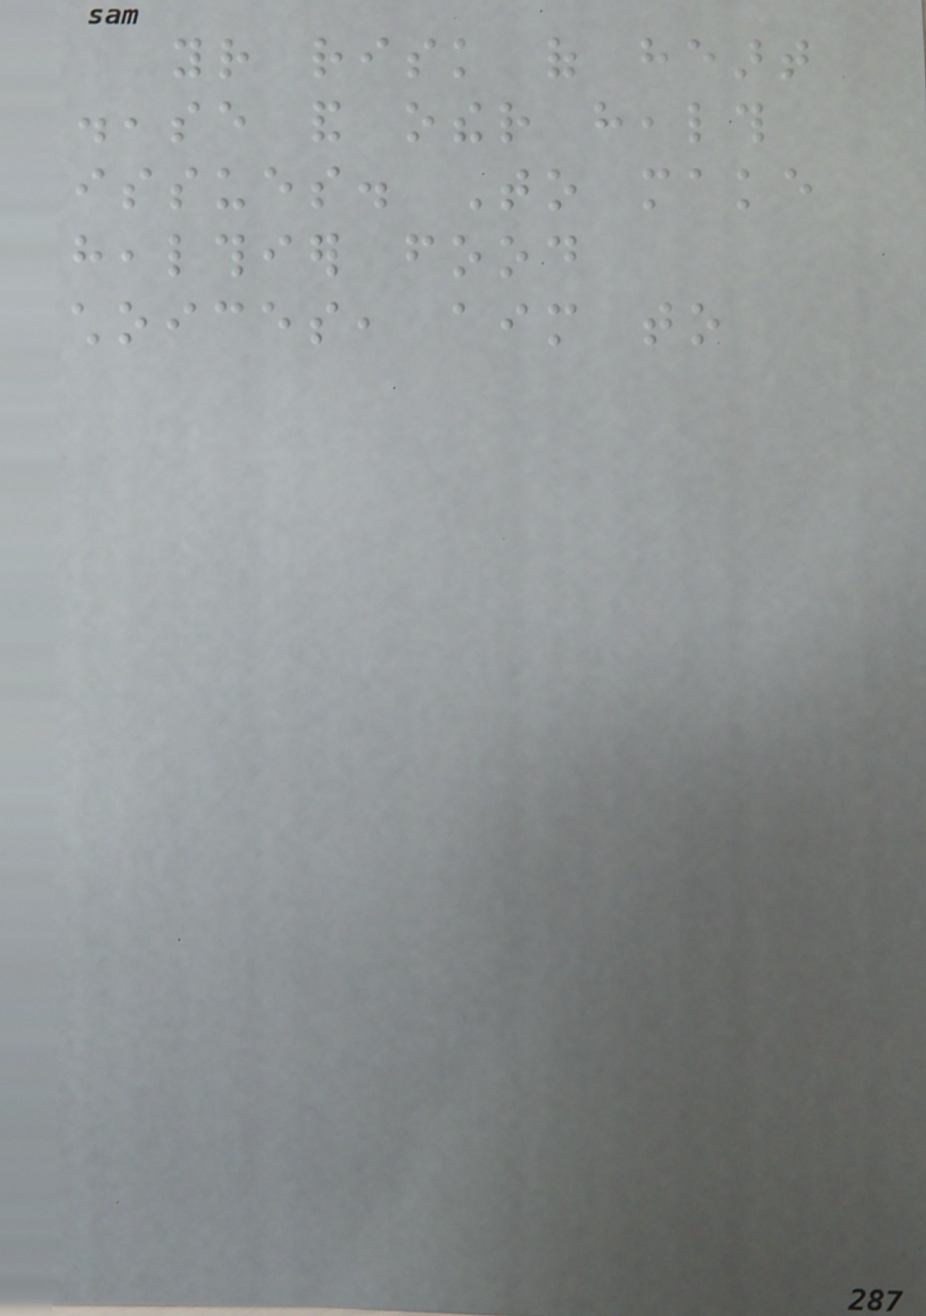your risk of heart
disease and other health
issues. To make
healthier food
choices, aim to
